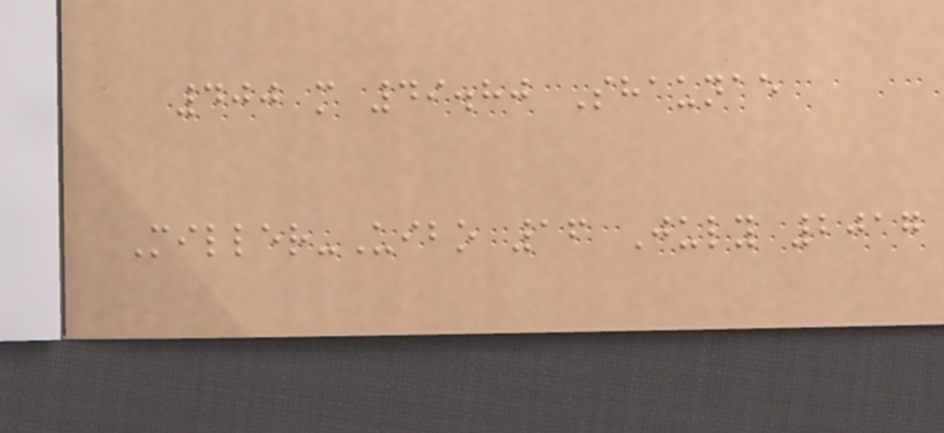400 m 49.80 Shaunae
Miller-Uibo 16 July 2017
